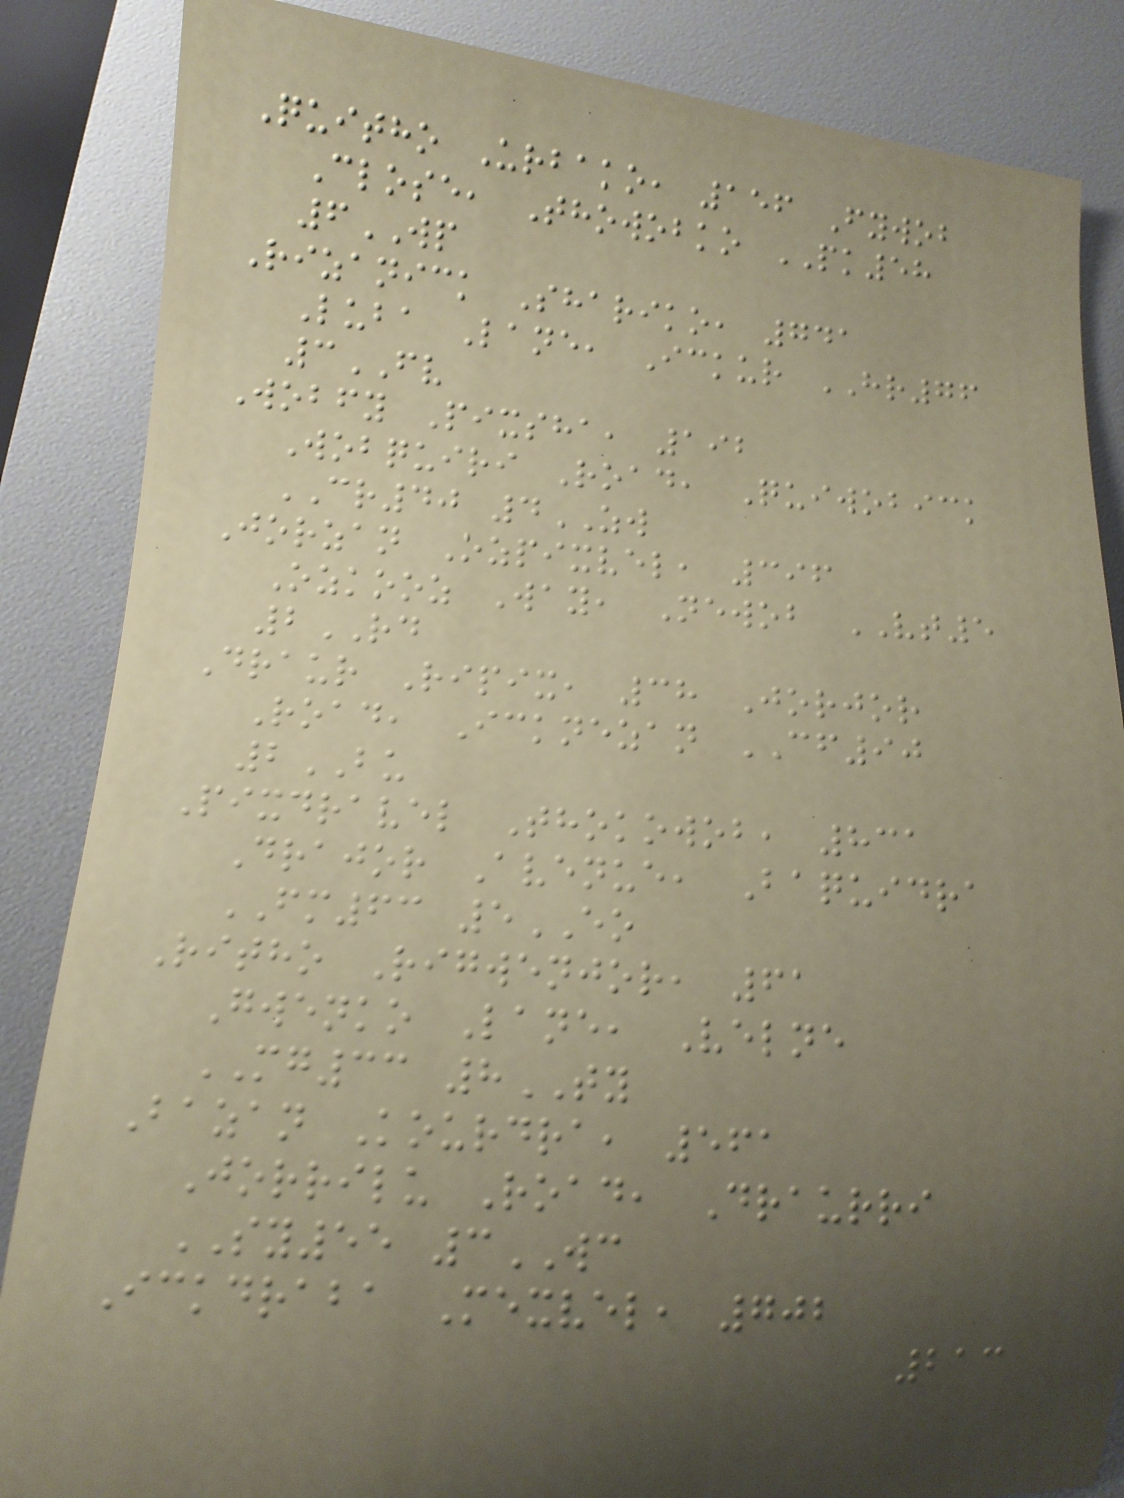Quitho Urbako, 156 Fywob
Close, Thowobko PK58
6WP
Rizanick Shariko, 741
Luba Lane, Ickur HR76
3FV
Wobfy Pixsha, 192
Wobquiri Road, Quiwobick
CR40 4ZW
Jorzan Ozpixvel, 396
Ozkooz Way, Newob VT5
2RD
Draur Ripix, 38 Jorjor
Road, Icknezan CF90
2BU
Pixdravel Thokowob, 831
Drajor Avenue, Baquidra
FM63 5EO
Ritho Rigwenjor, 61
Gwenko Lane, Velne
MG33 8TY
Bazan Kourdra, 561
Jorrilu Road, Draurri
SY55 3WC
Ickdraba Mexvel, 702
213
